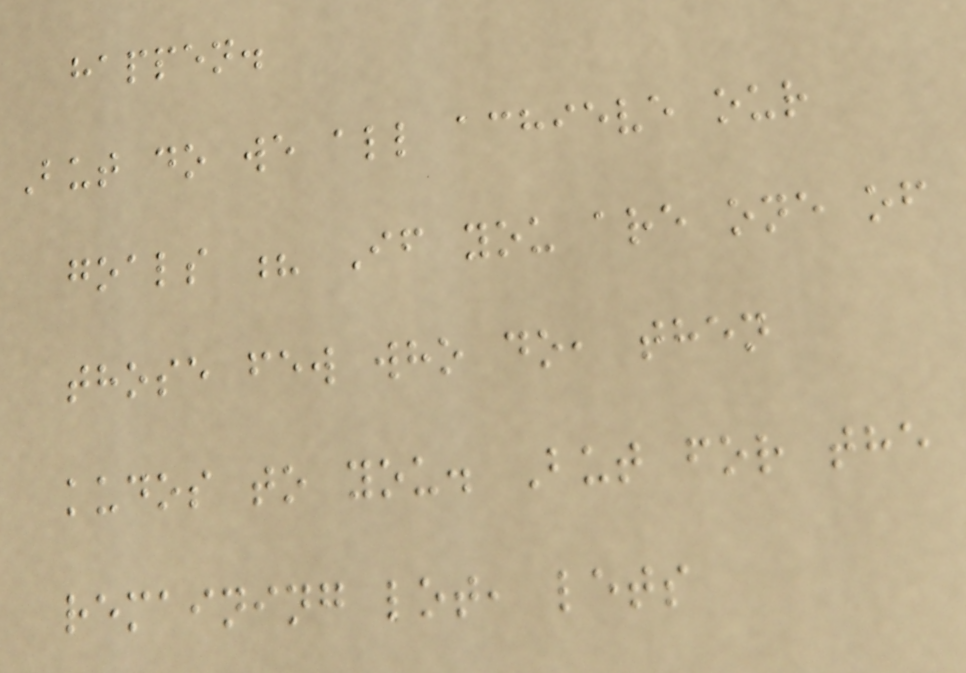happen.
But do we all achieve our
goals ? If you are one of
those few who do, then
kudos to you. But for the
remaining lot, lets
